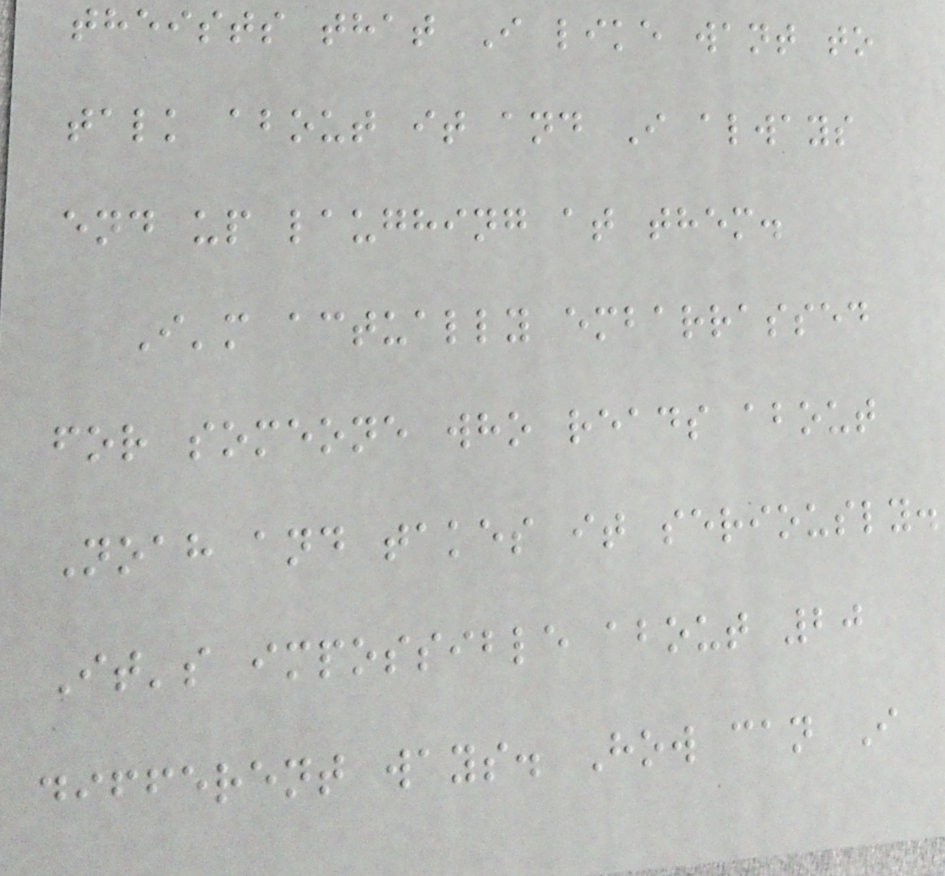theists that I like want to
talk about it and I always
end up laughing at them.
I'm actually embarrassed
for someone who reads about
Noah and takes it seriously.
It's impossible about 20
different ways. How can I
